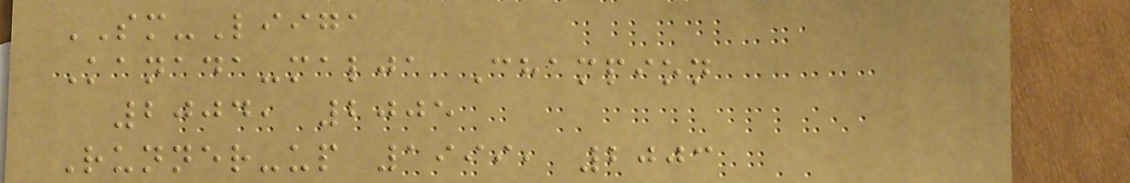SM-Liiga
Kanada-malja Champion
2004, 2005
Runner-up 1999, 2003
